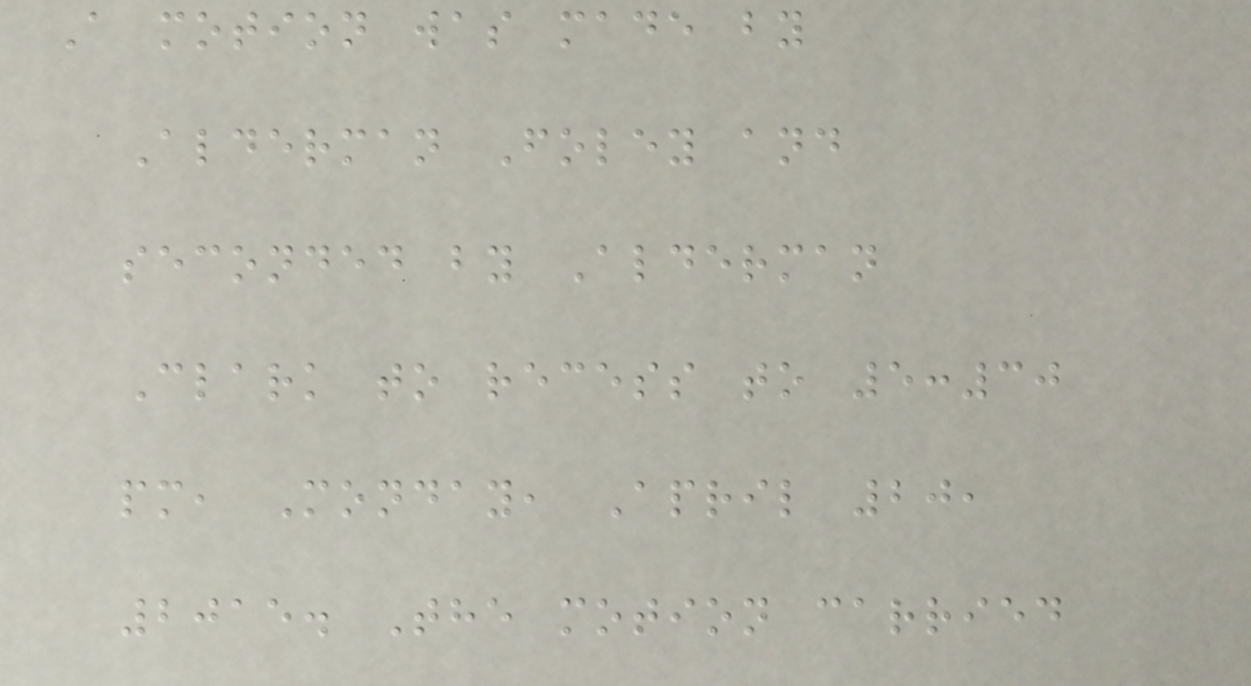A motion was made by
Alderman Foley and
seconded by Alderman
Clark to recess to 5:30
pm, Monday, April 20,
2015. The motion carried
